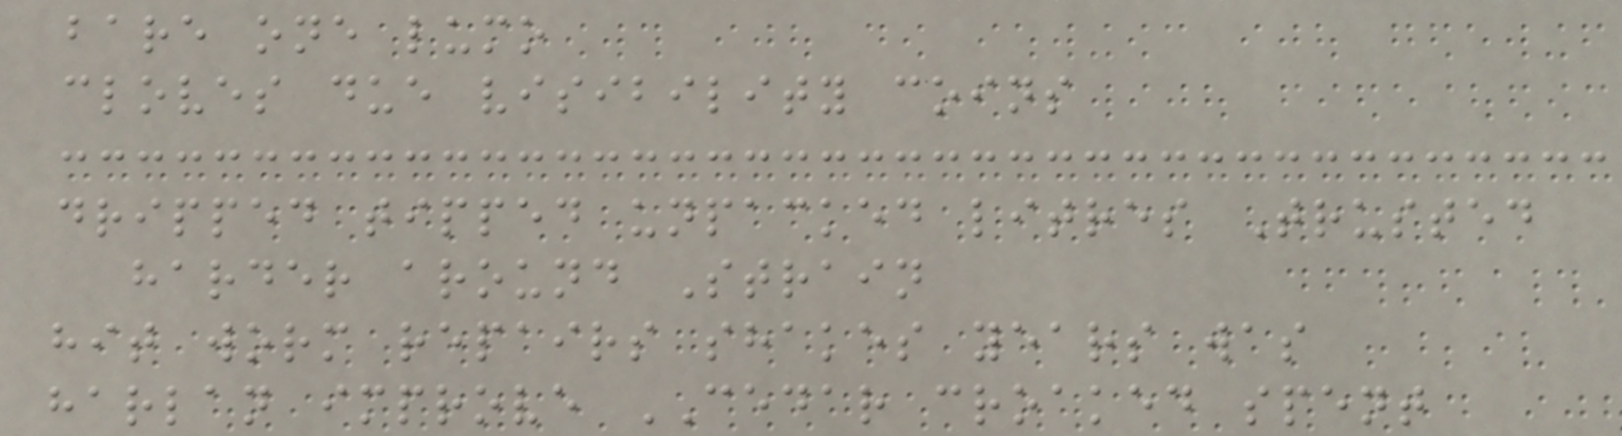bare one lumo
cloves due visibility coins
dripped tipped unpacked litres Trusted
harder around Strain
hit worm repairs shakes years was
harlan improve CEDAR croaked spent
